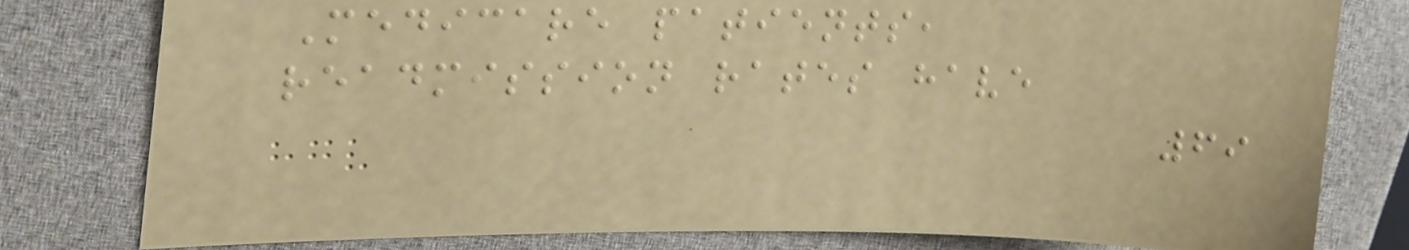Medicare patients,
readmission rates have
69
